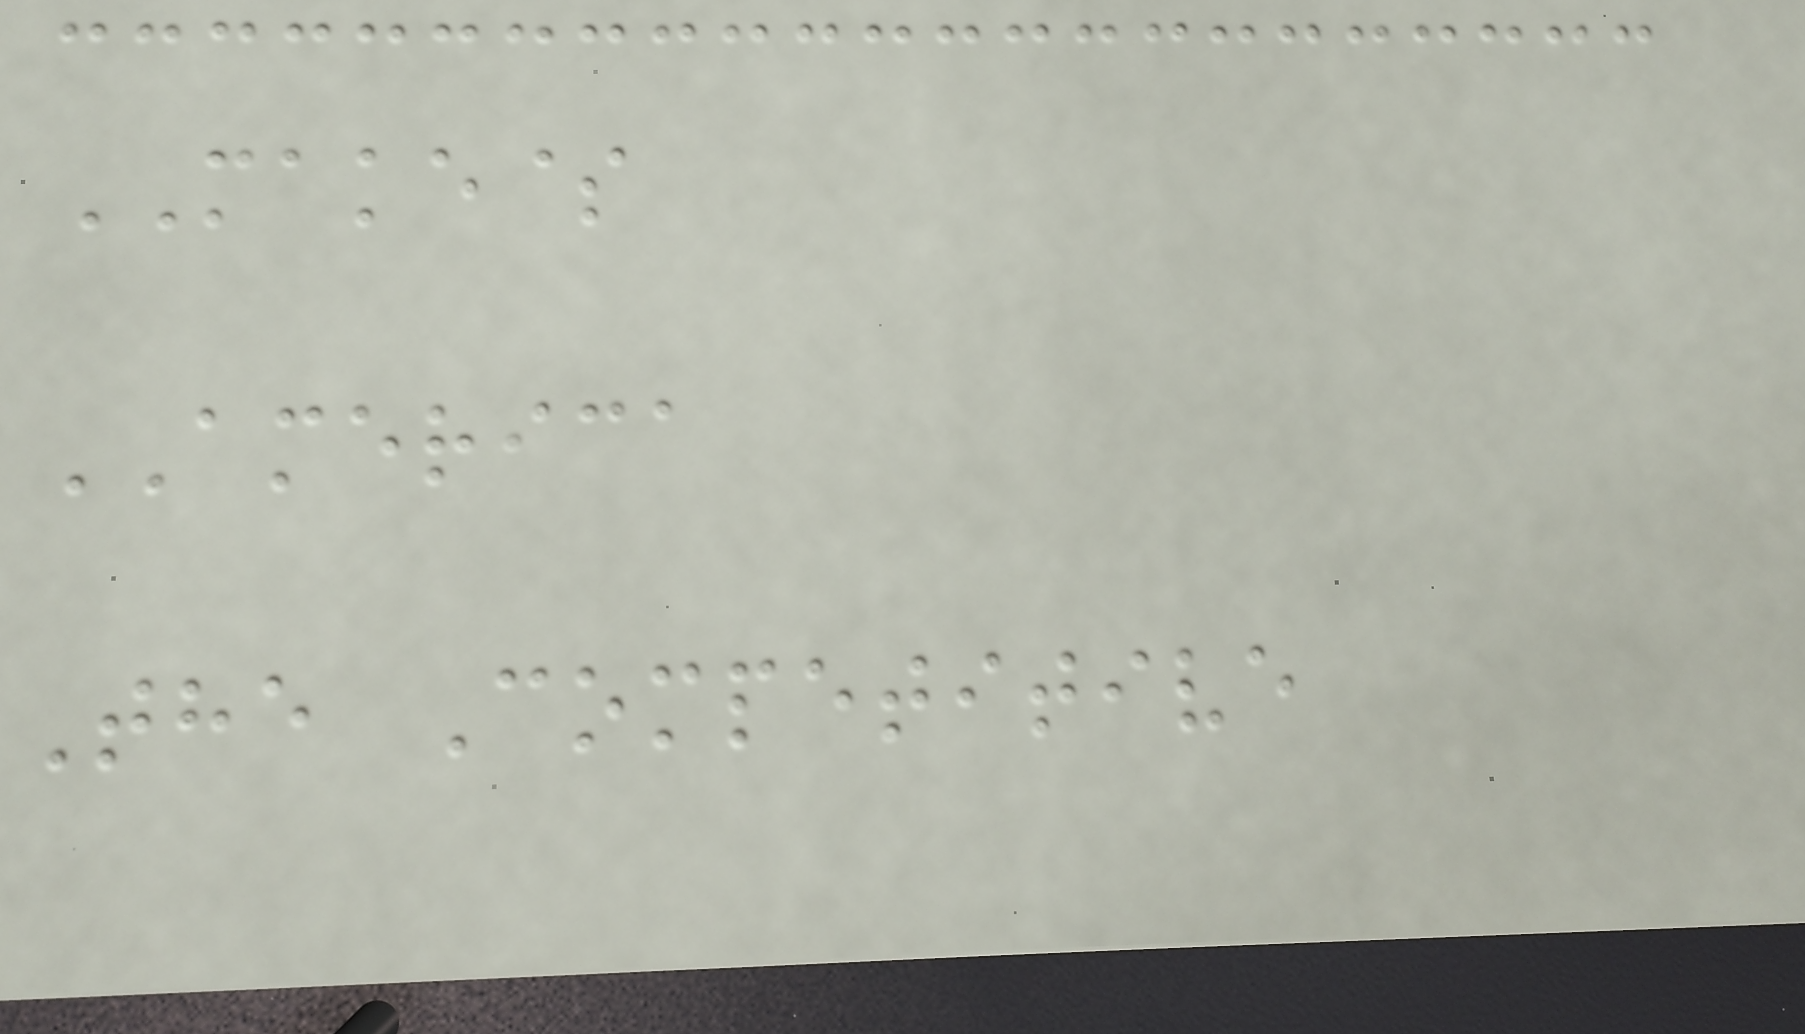MAKE$
AMERICA
The Competitive
